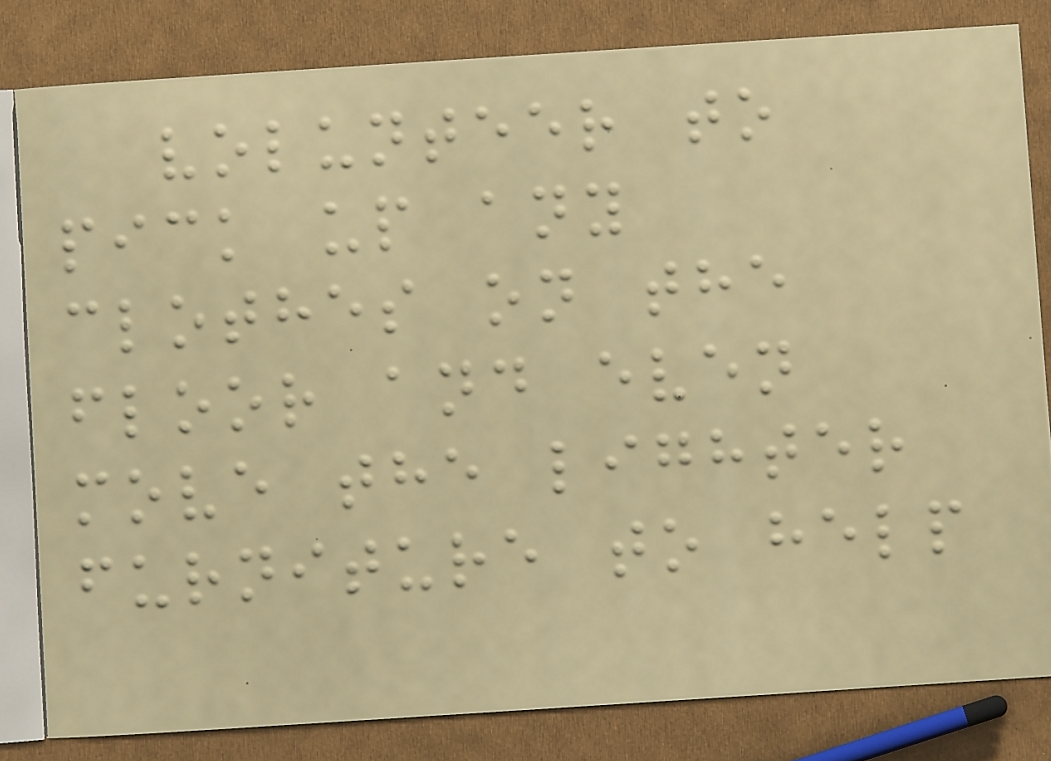volunteer to
pick up any
clothes on the
floor and even
move the lighter
furniture to help
